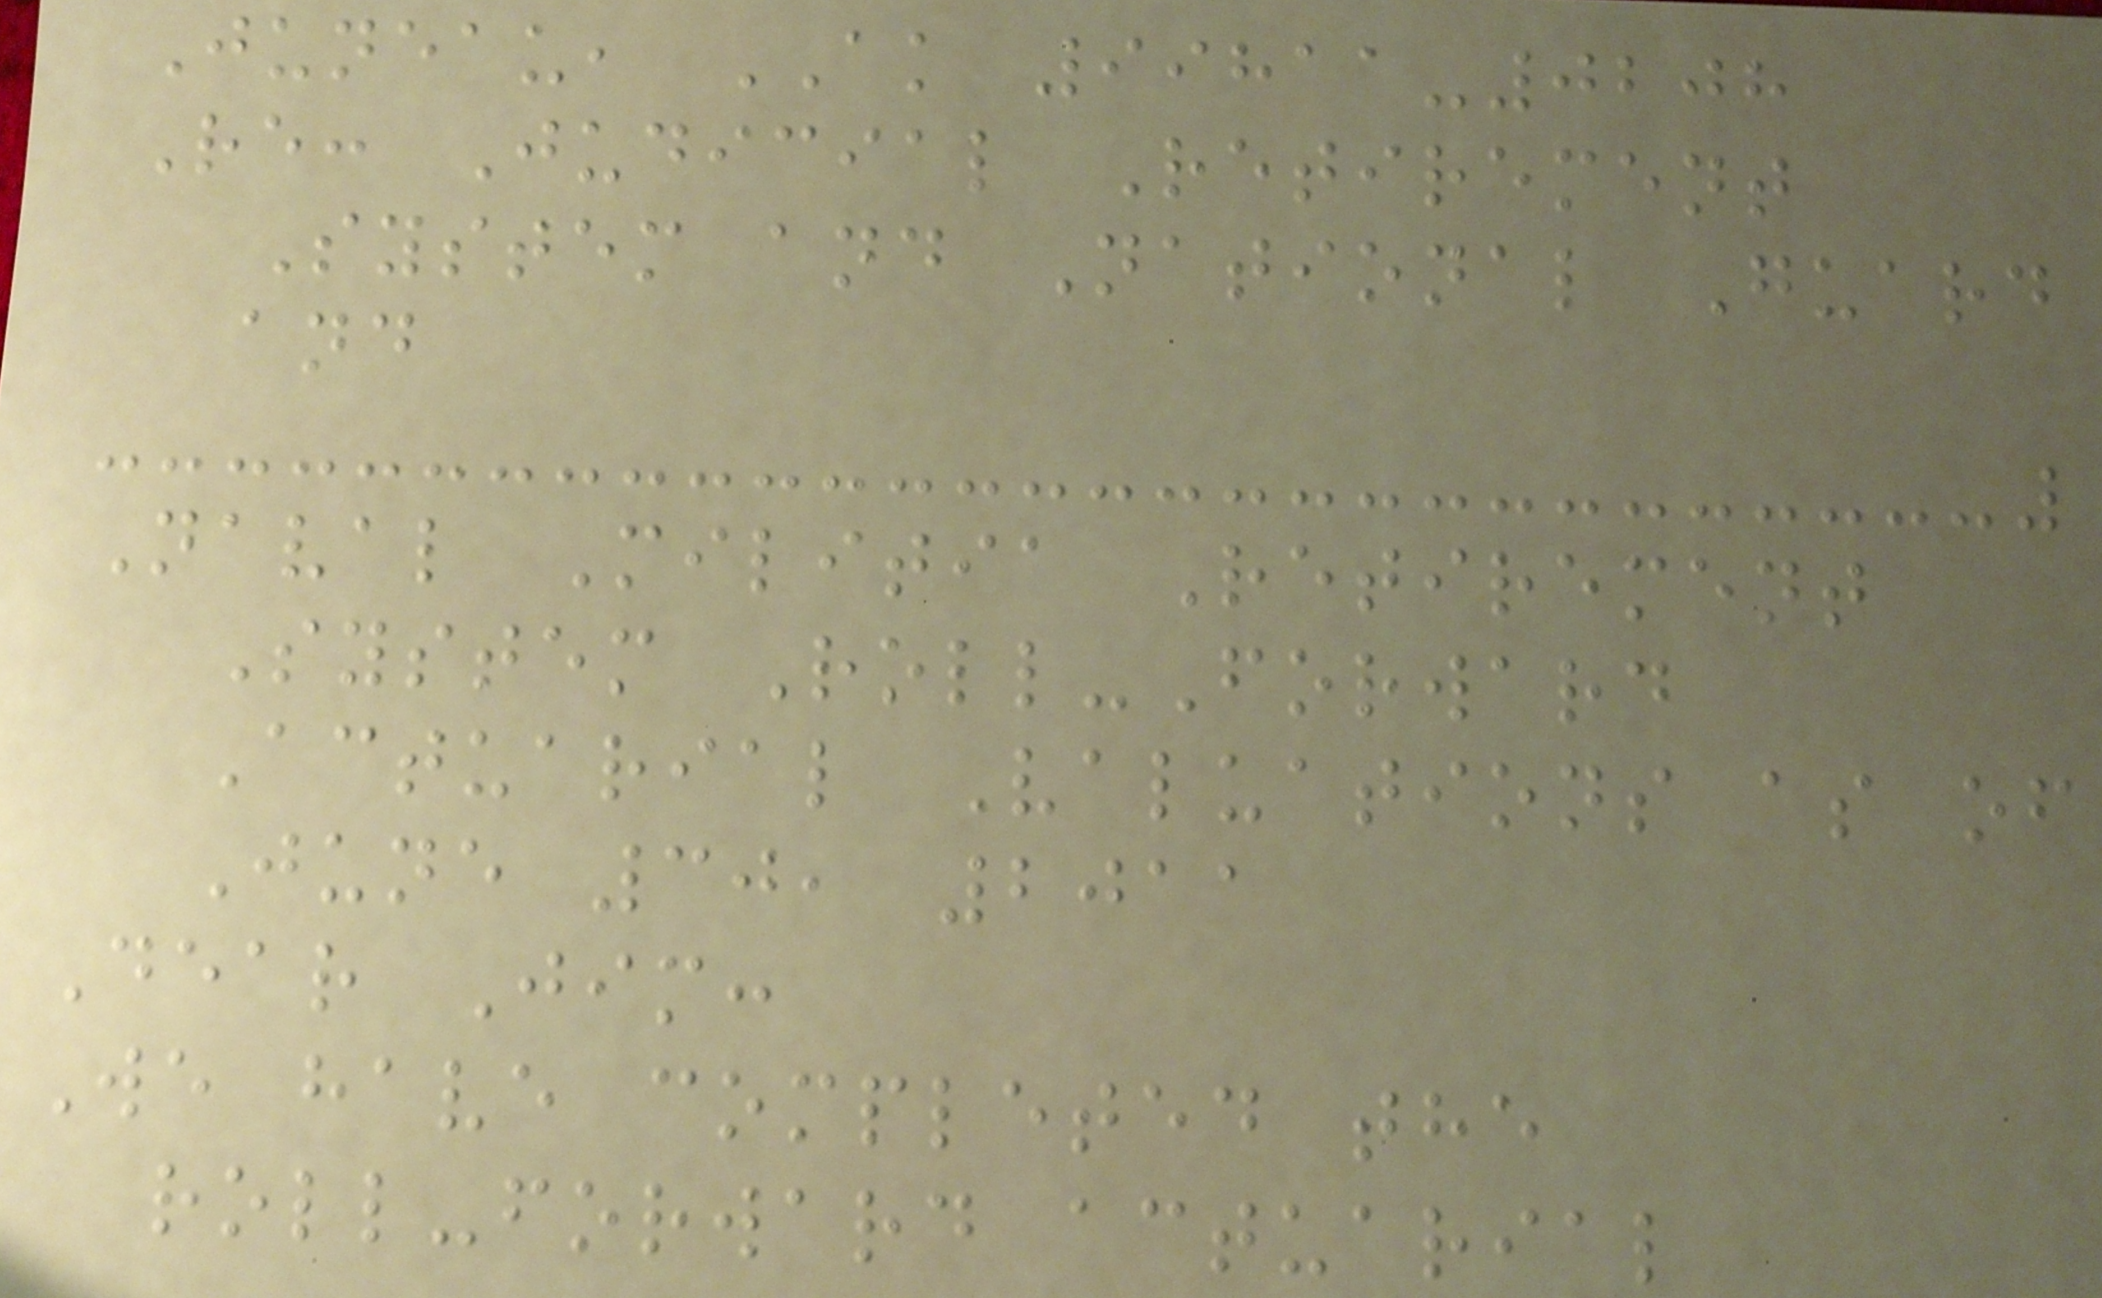Juneau, AK 99811-0208
Re: Judicial Retirement
System and National Guard
and
Naval Militia Retirement
System Roll-Forward
Actuarial Valuations as of
June 30, 2011
Dear Jim:
We have completed the
roll-forward actuarial
